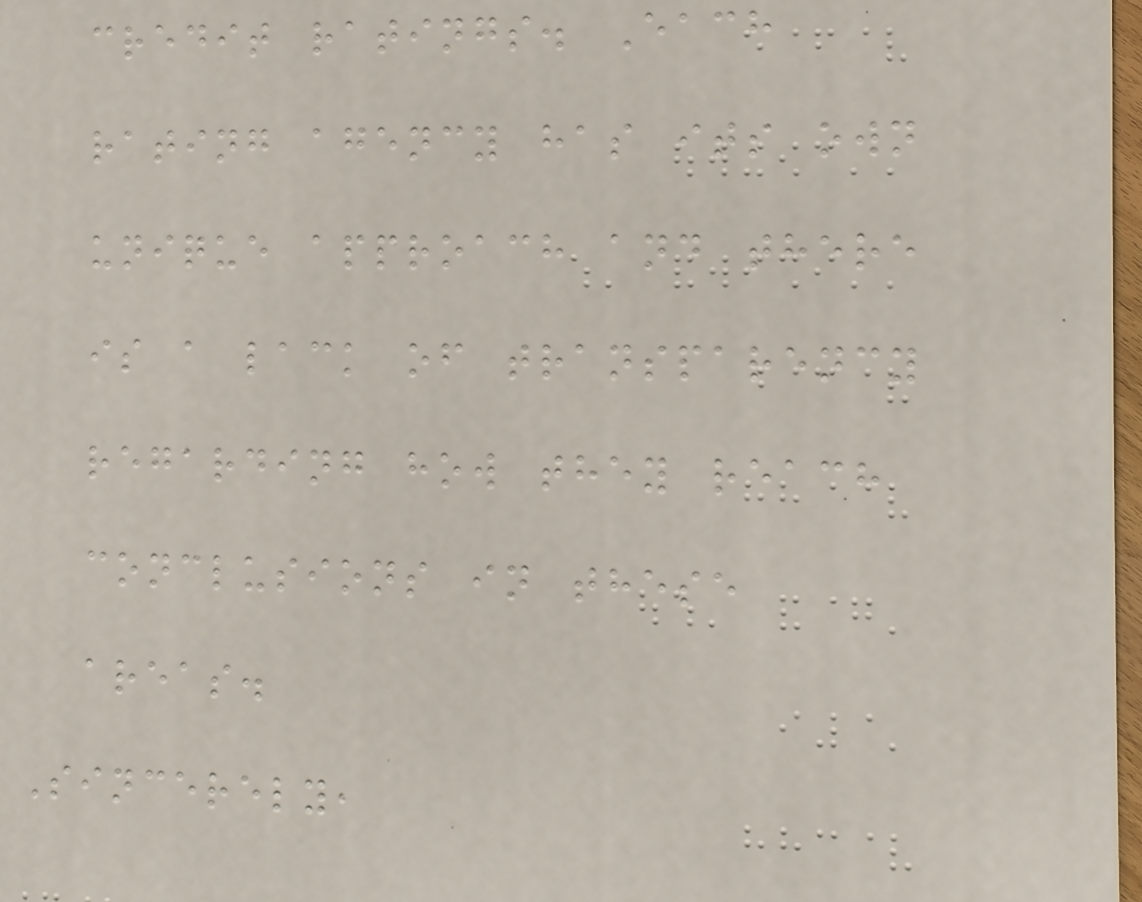credit ratings. Each
rating agency has its own
unique approach and there
is a lack of transparency
regarding how they reach
conclusions in these
areas.
Sincerely,
